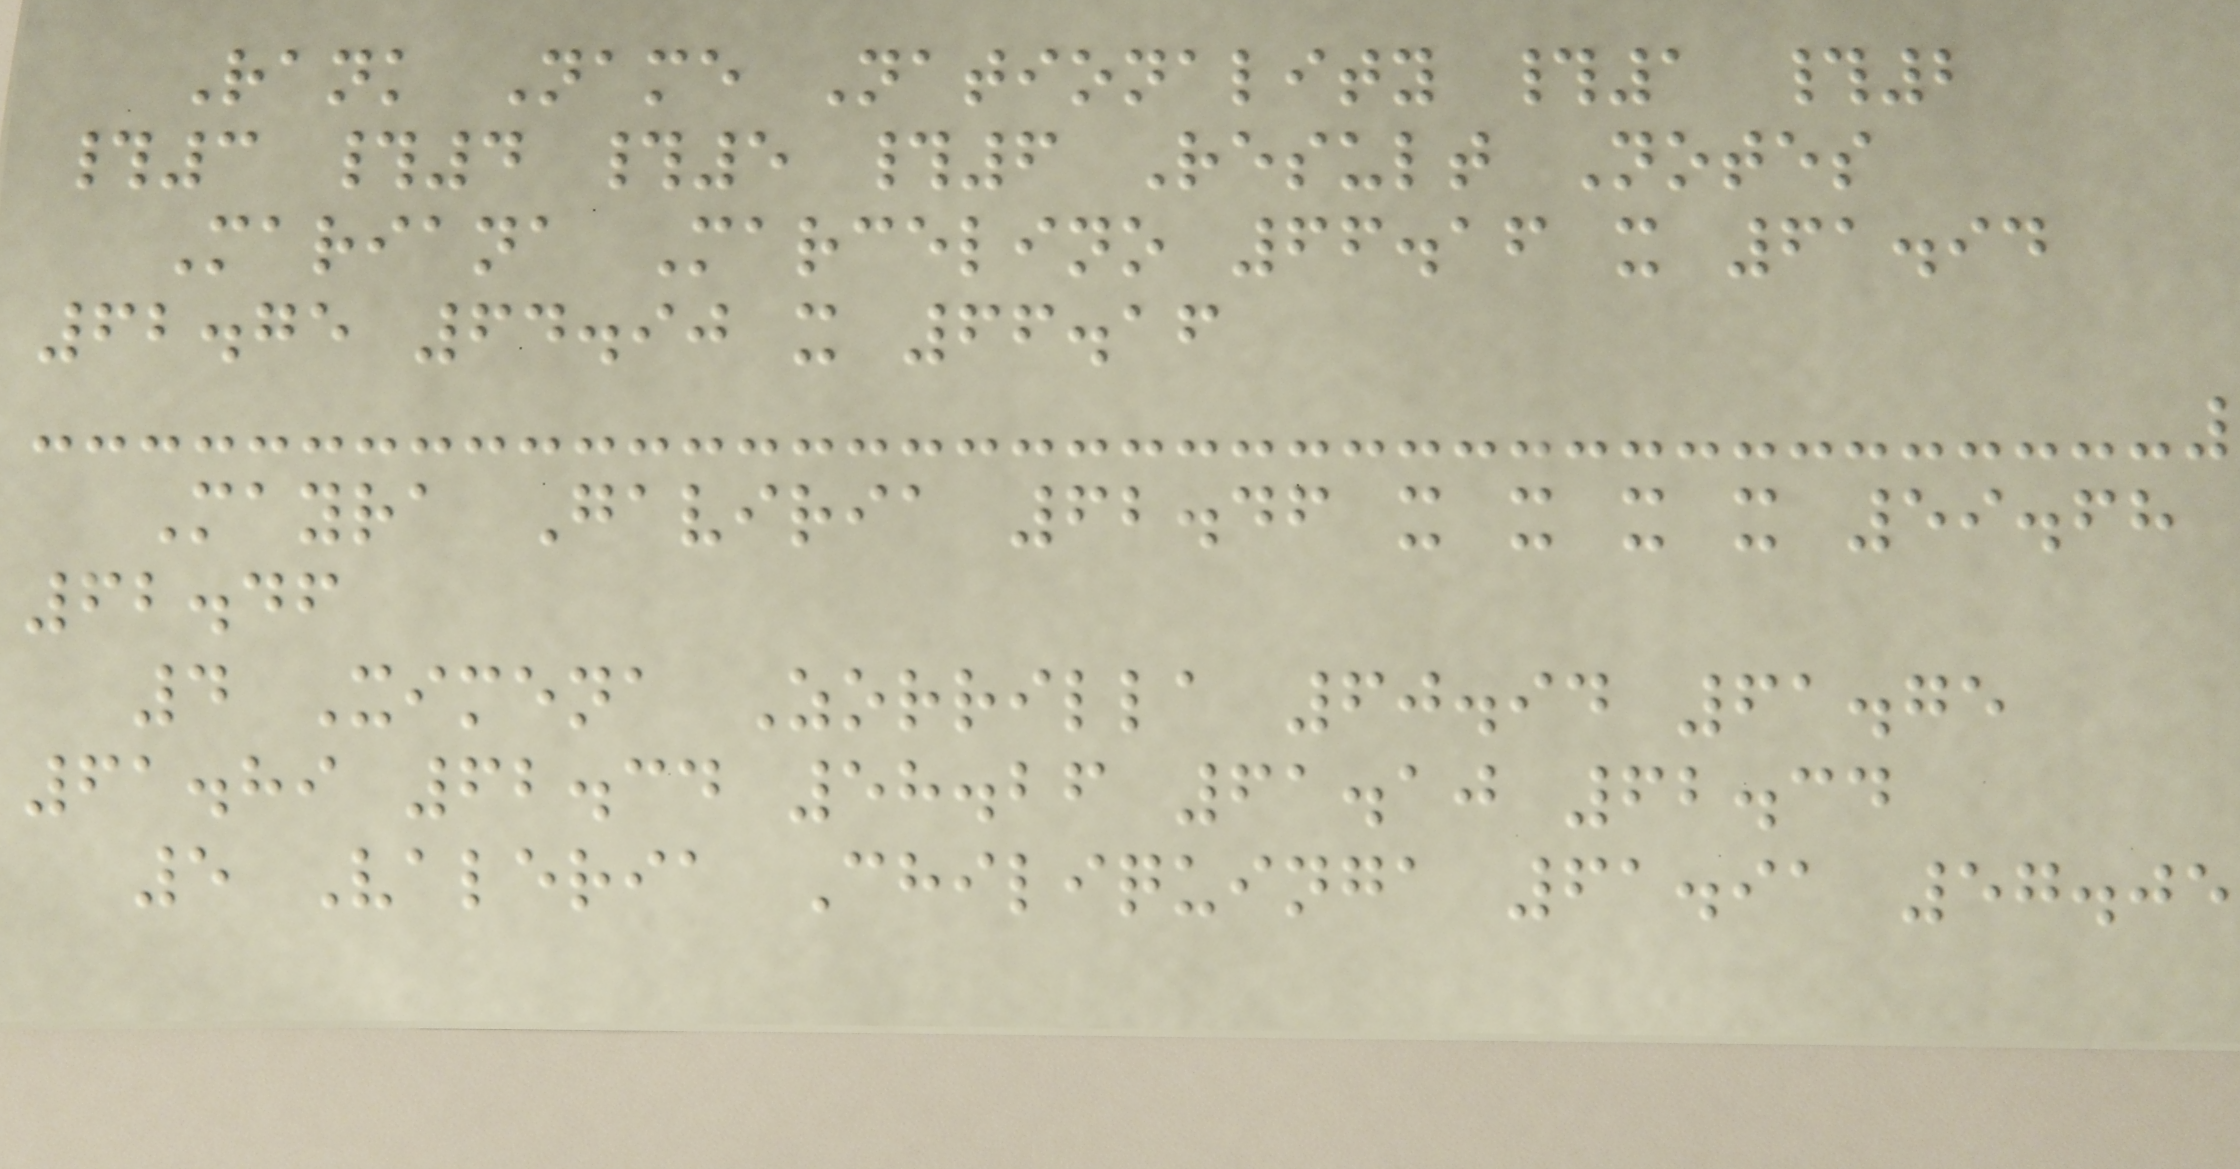Rank Name Nationality #1 #2
#3 #4 #5 #6 Result Notes
Mariana Marcelino 66.16 x 61.94
62.75 64.90 x 66.16
Mayra Gaviria 62.46 x x x x 59.68
62.46
4 Ximena Zorrilla 60.94 61.75
61.89 62.34 58.26 61.10 62.34
5 Valeria Chiliquinga 61.91 57.05
